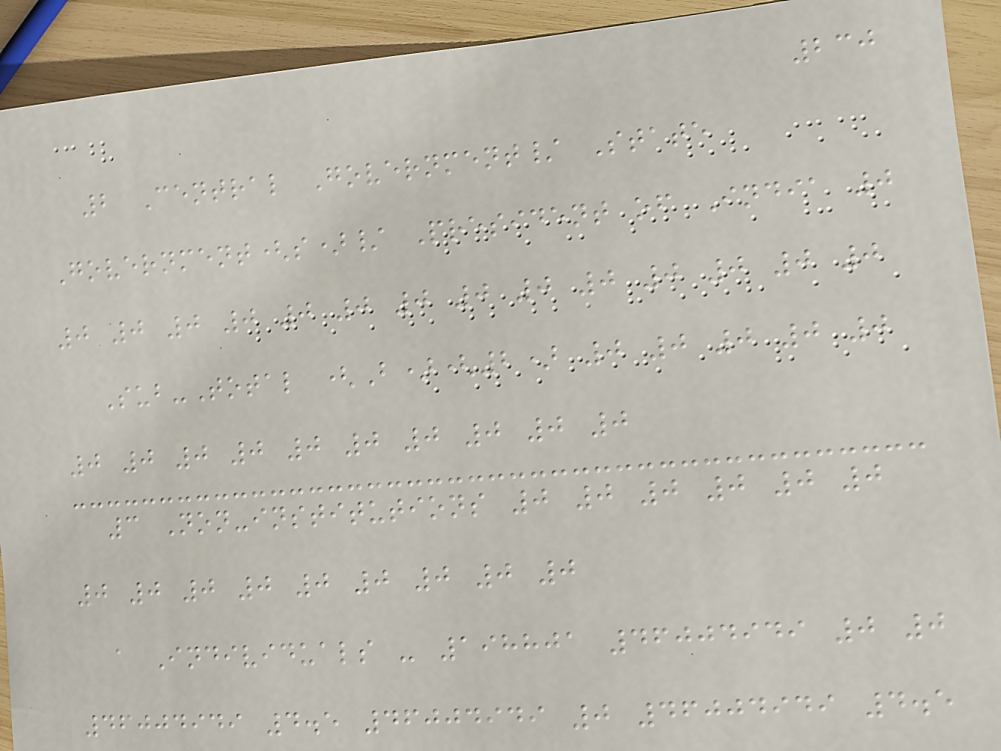230
2 Central Government/ State
Government(s)/ President of India 0
0 0 0 0 0 0 0 0 0 0 0 0 0 0
Sub-Total (B)(2) 0 0 0 0 0
0 0 0 0 0 0 0 0 0 0
3 Non-institutions 0 0 0 0 0 0
0 0 0 0 0 0 0 0 0
a Individuals - 198801 46004949 0 0
46004949 4.5 46004949 0 46004949 4.5
